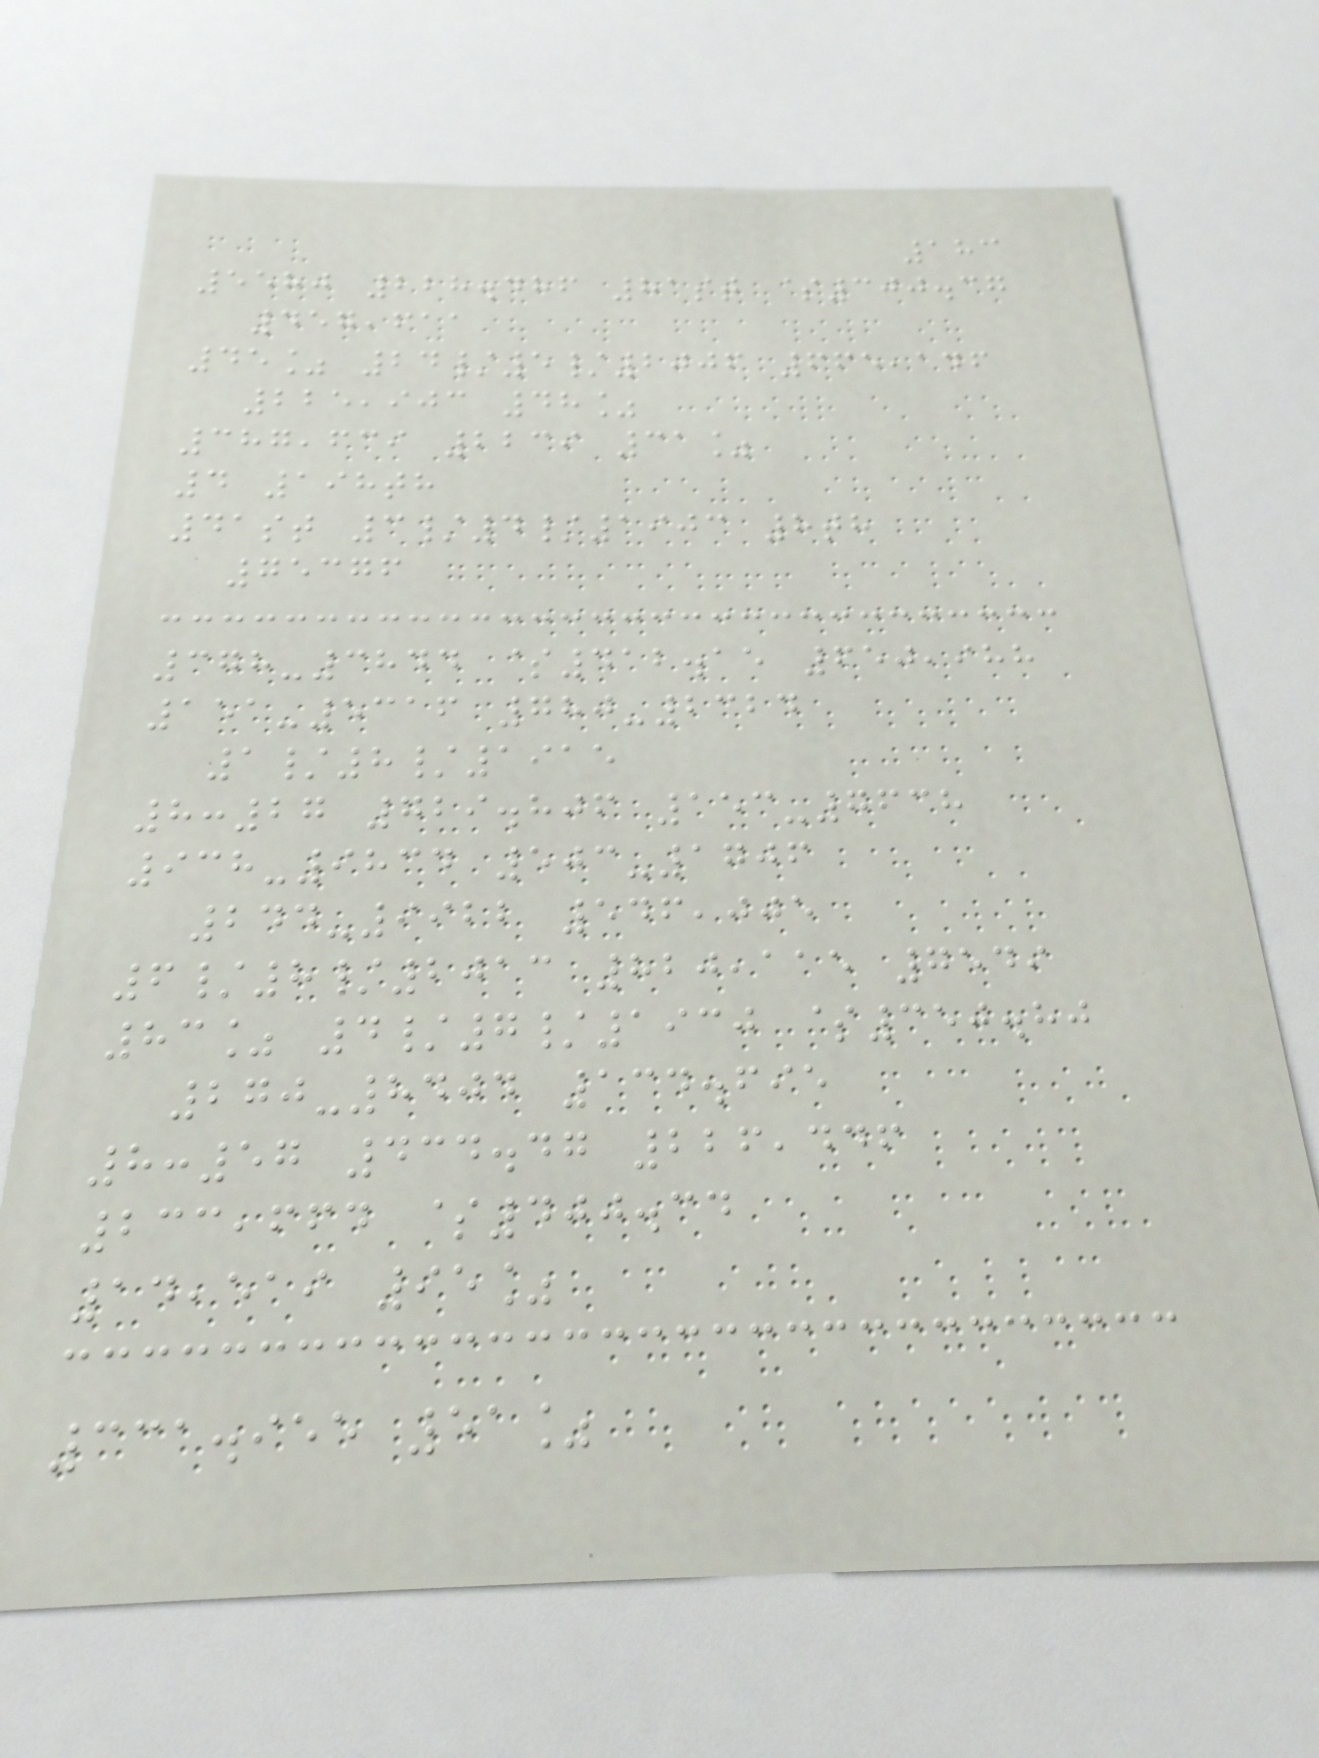183
5580 228.486 81st $300.37
457,611
45% 24/5/2006 665,146
225,903 48%
387,639 2239 31%
4 198th
41st 3/4/1903 8th
75376
378-3844 $412.15 650,988
151-5316 780-2324
1/8/1915
8:27 729.806 153-7638
938-9834 503-1706
244-9922 546,005
6/8/2013 820,115 7549
83% 4/7/1930 $350.80
270-8404 134.695
8:57 434.47 226,446
233,664 $400.34
14,519 95%
331.955 51%
